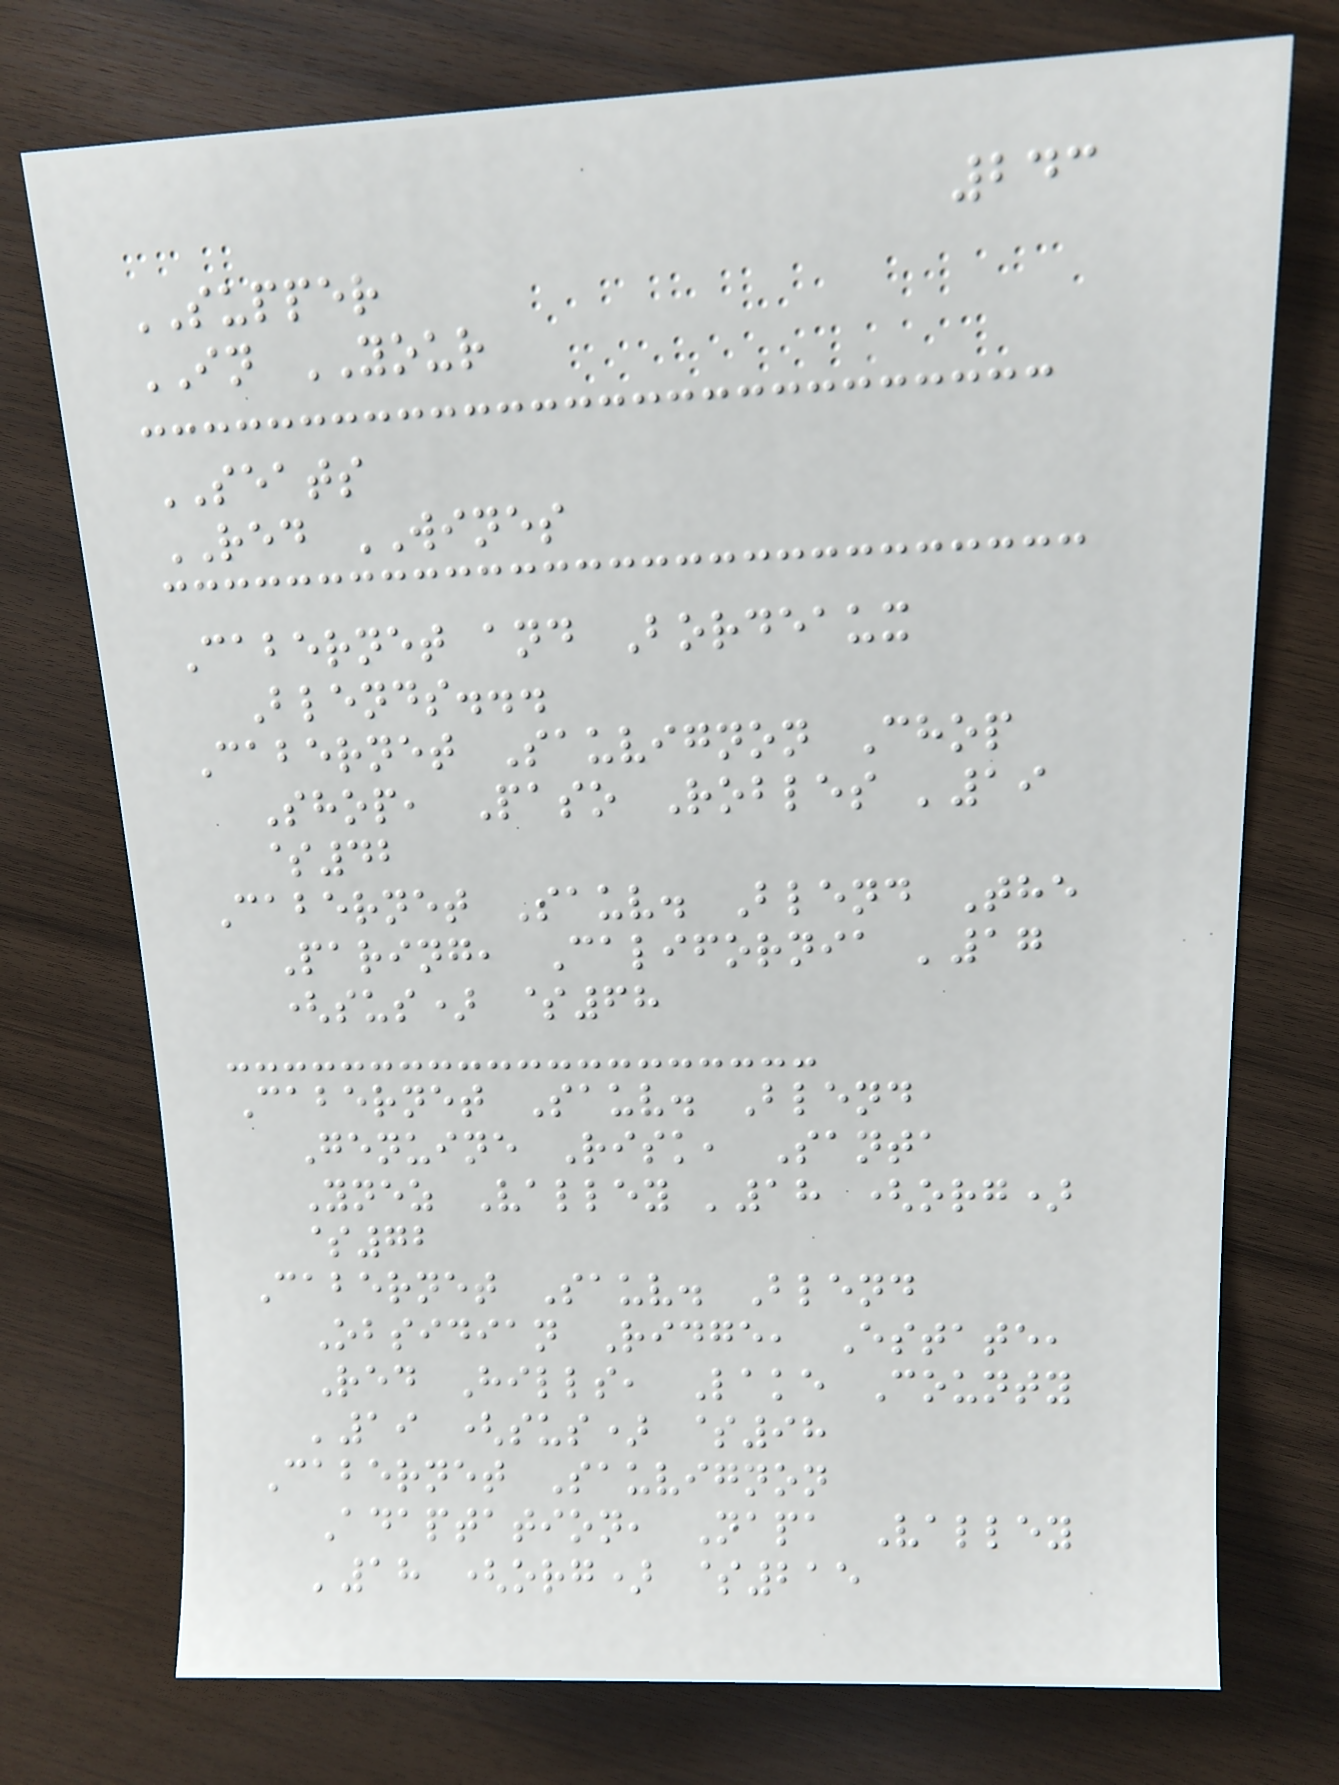243
SUPPER
IN YOUR
SEATS
RED WINES
Cabernet and Bordeaux
Blends...
Cabernet Sauvignon Chop
Shop, Paso Robles '19
$42
Cabernet Sauv. Blend The
Paring, California '17
(sus) $68
Cabernet Sauv. Blend
Genuine Risk, Santa
Ynez Valley '18 (org)
$72
Cabernet Sauv. Blend
Obsidian Ridge, Estate,
Red Hills, Lake County
'19 (sus) $98
Cabernet Sauvignon
Adaptation, Napa Valley
'18 (org) $215
